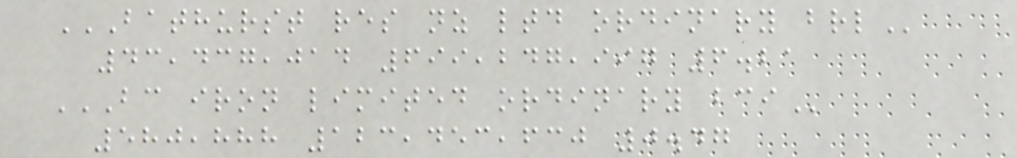BATHURST RES NZ LTD ORDINARY BRL
43,437,014 699,247,997 6.21
BC IRON LIMITED ORDINARY BCI
580,888 123,453,630 0.47
